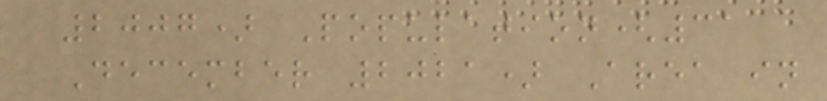2007) Population(31
December 2021) Area in
